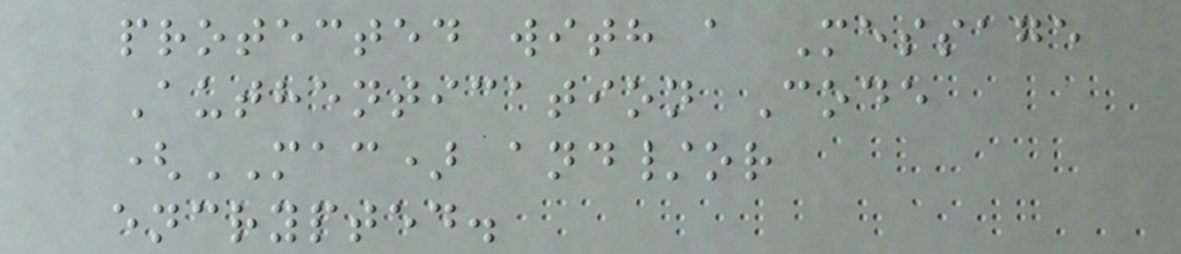protected with a Message
Authentication Code
(MAC) and/or
encrypted.
